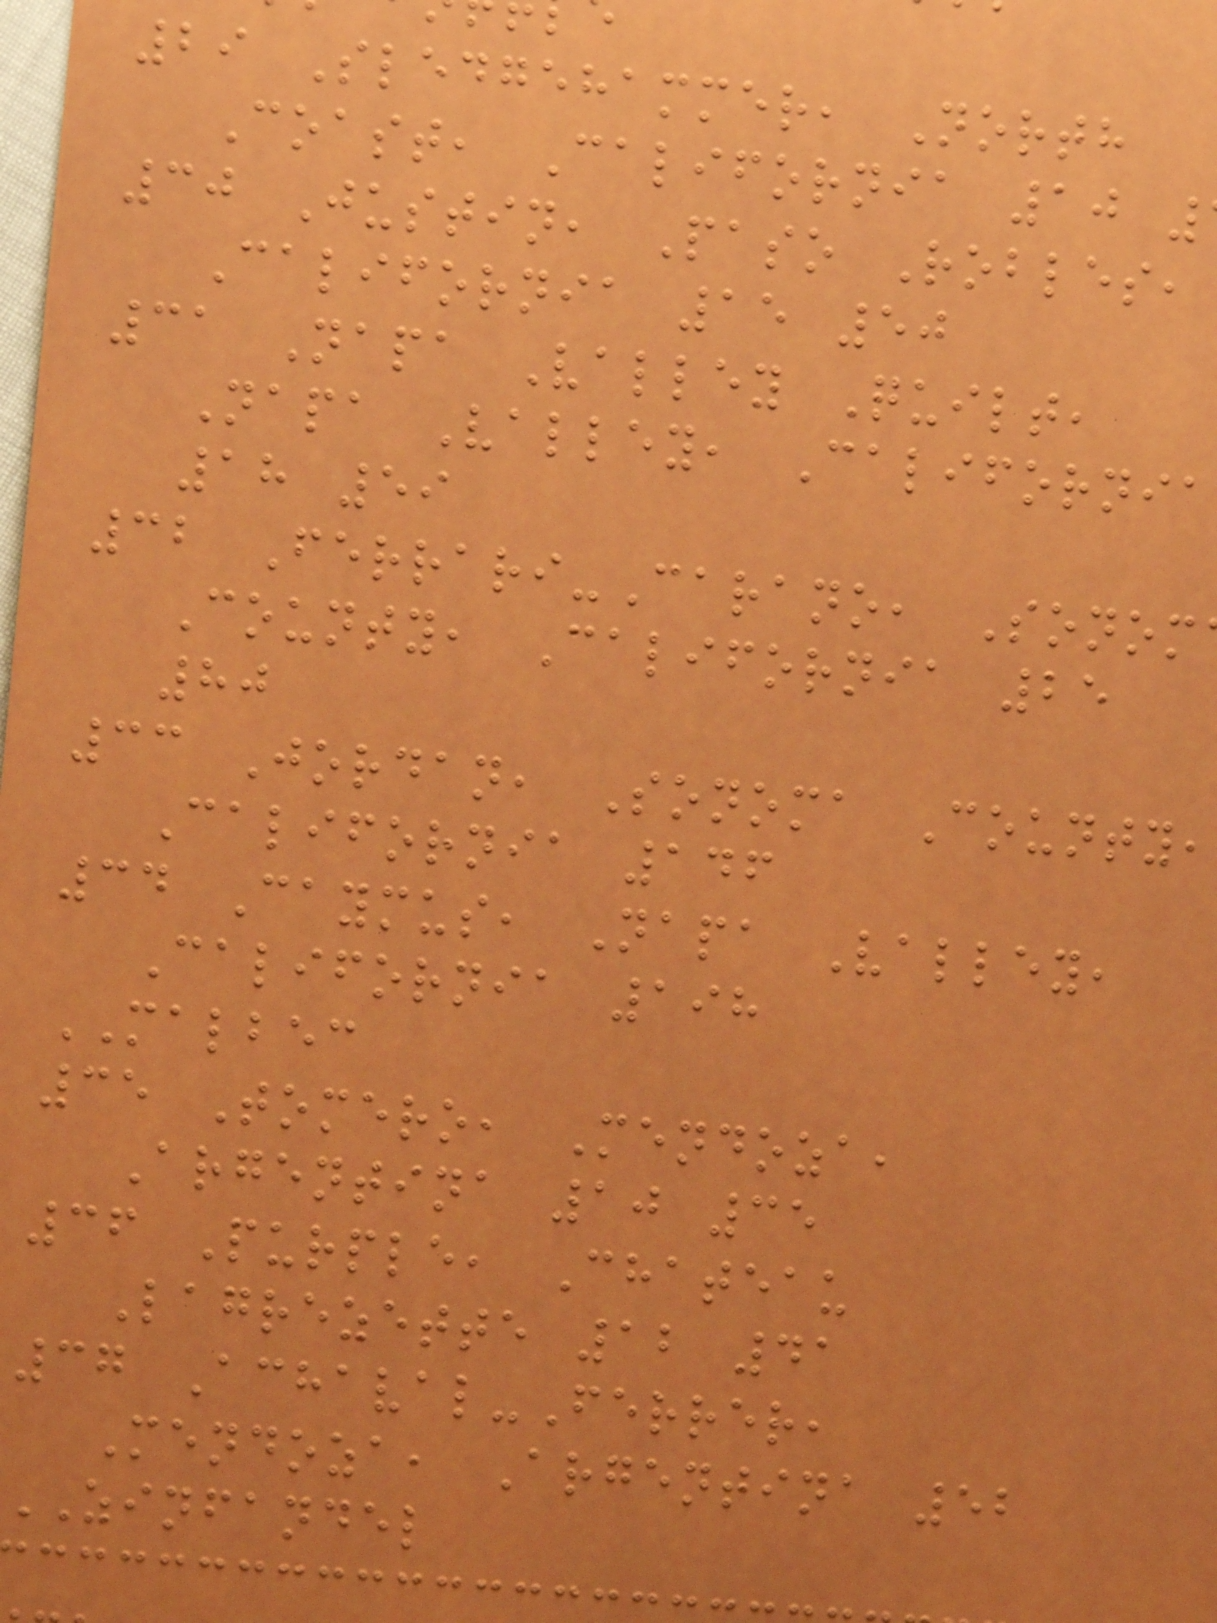29 Sledgehammer, North
Coast, California 10
30 Justin, Paso Robles,
California 15 50
31 Napa Valley Quilt,
Napa Valley, California
18 59
32 Ferrari-Carano, Sonom
County, California 25
80
33 Jordan, Sonoma County,
California 146
34 Caymus, Napa Valley,
California 198
MALBEC
35 Tomero, Mendoza,
Argentina 10 35
36 Purple, Chateau
Lagrezette 12 41
37 Achaval-Ferrer,
Mendoza, Argentina 52
ZINFANDEL
